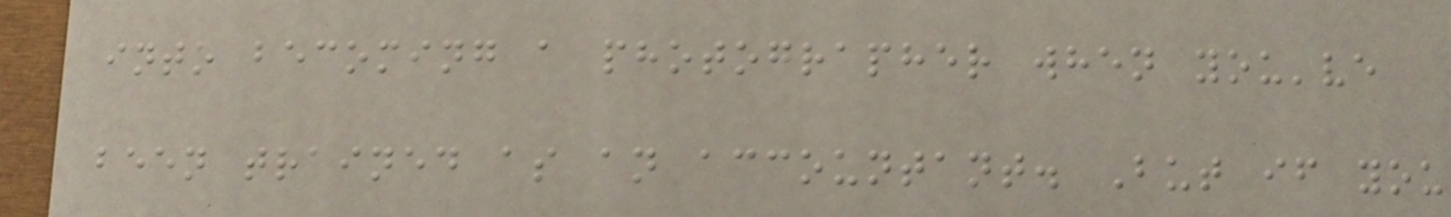into becoming a photographer when you've
been trained as an accountant. But if you
